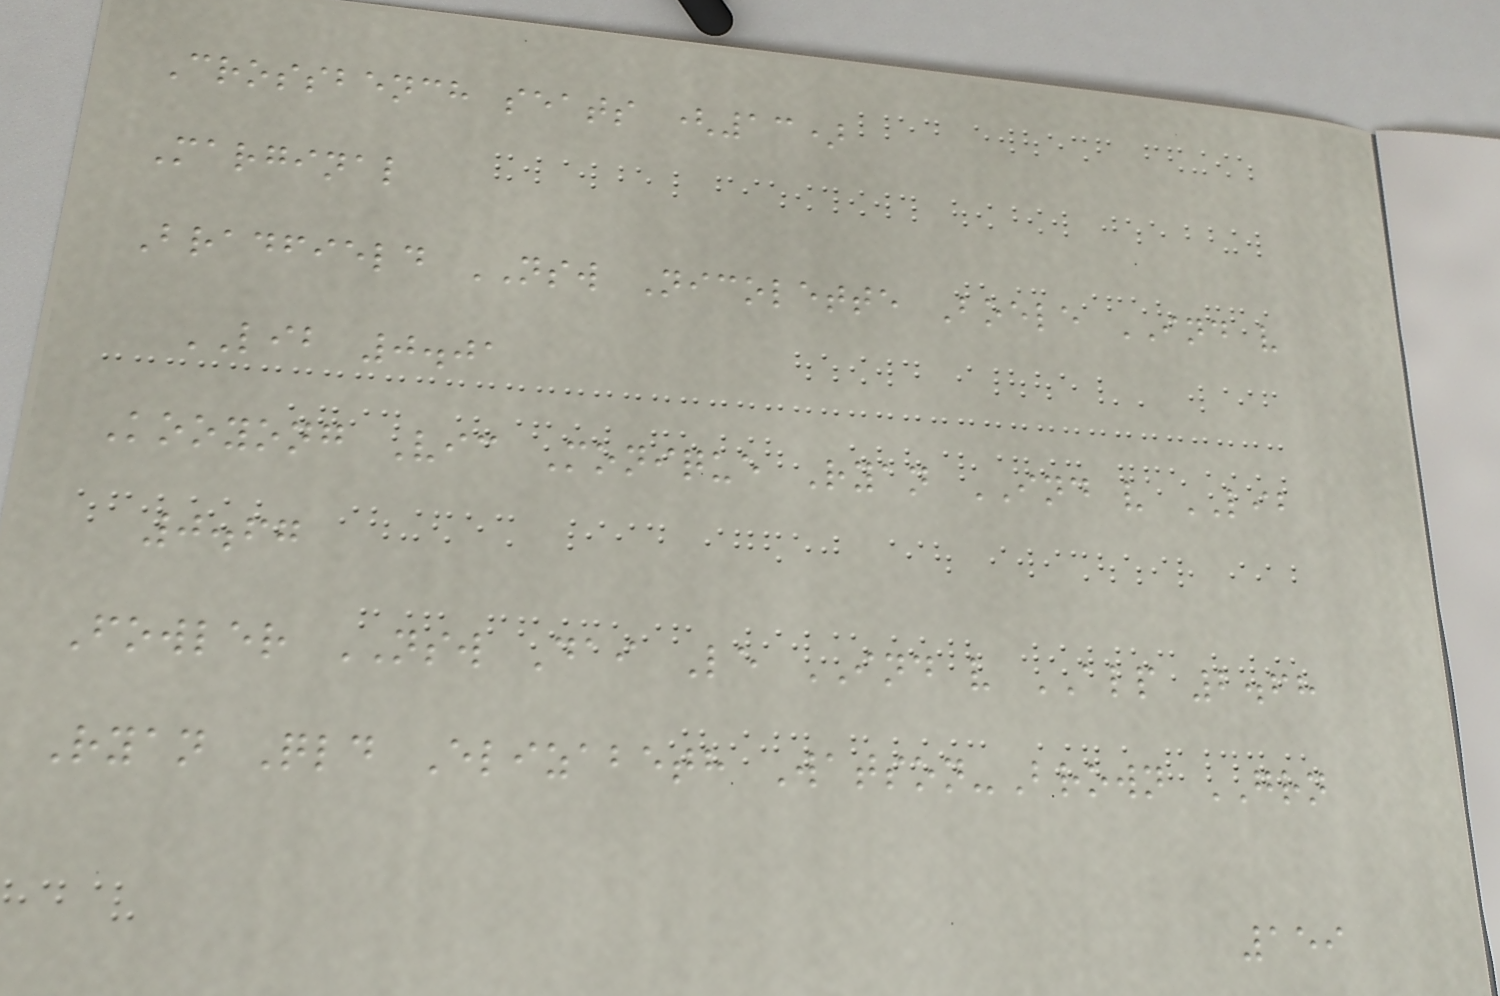Crossbench seats (13)
Marginal
Bradfield NSW Nicolette Boele IND v
LIB 0.01
Kooyong Vic Monique Ryan IND v LIB
0.67
Fowler NSW Dai Le IND v ALP 2.68
Ryan Qld Elizabeth Watson-Brown GRN
159
